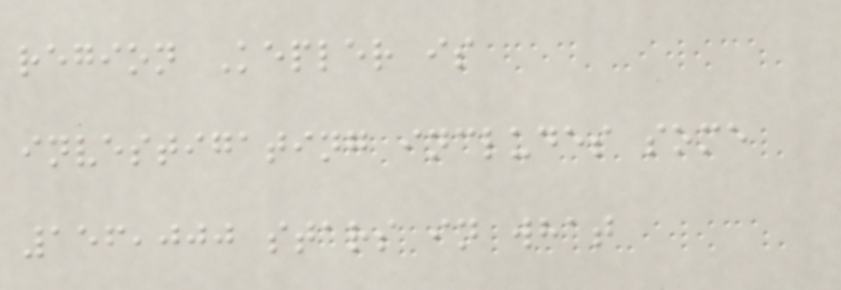region Kepler is
investigating includes some
156,000 stars in what
